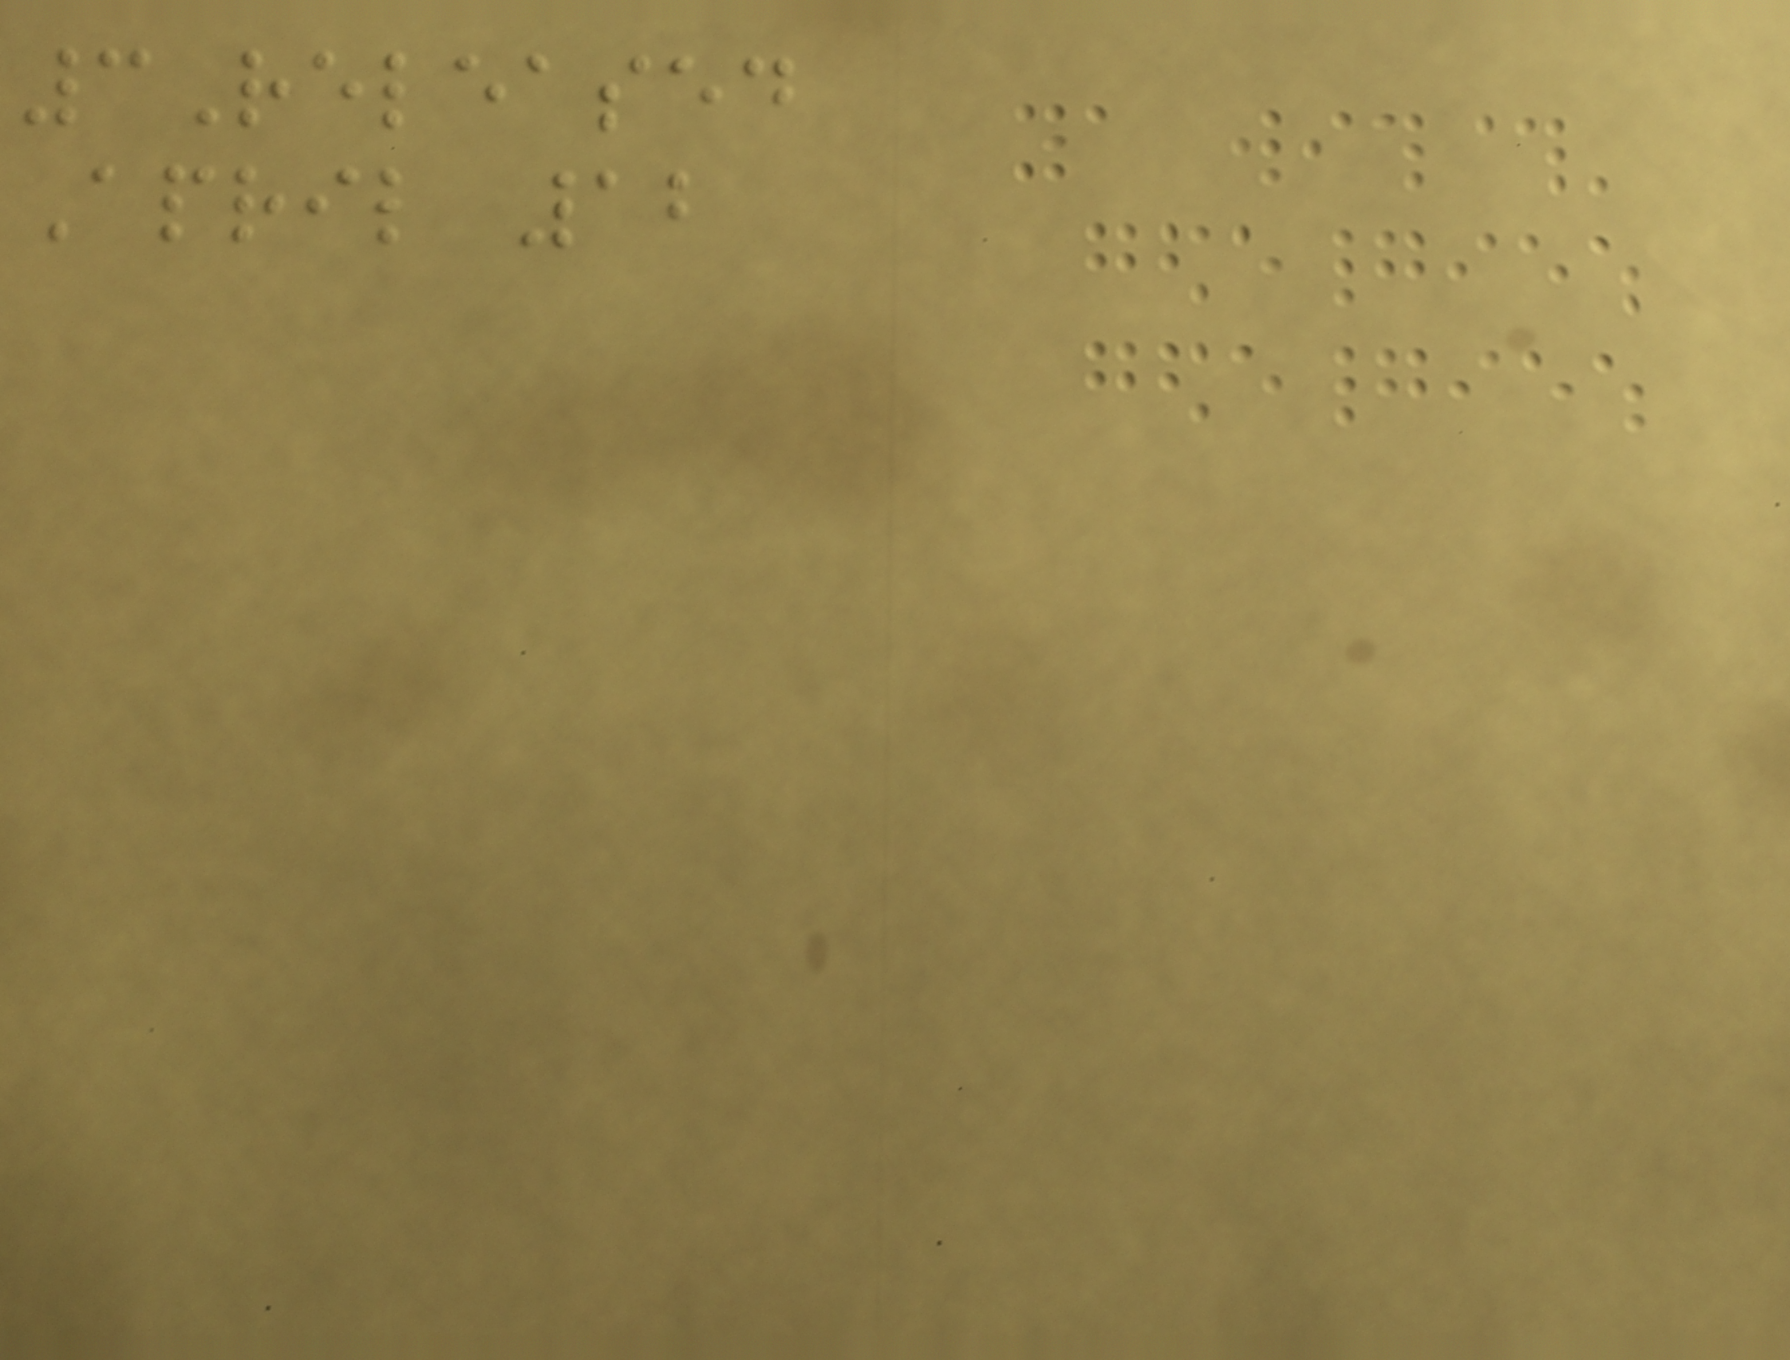3Released
April 12
